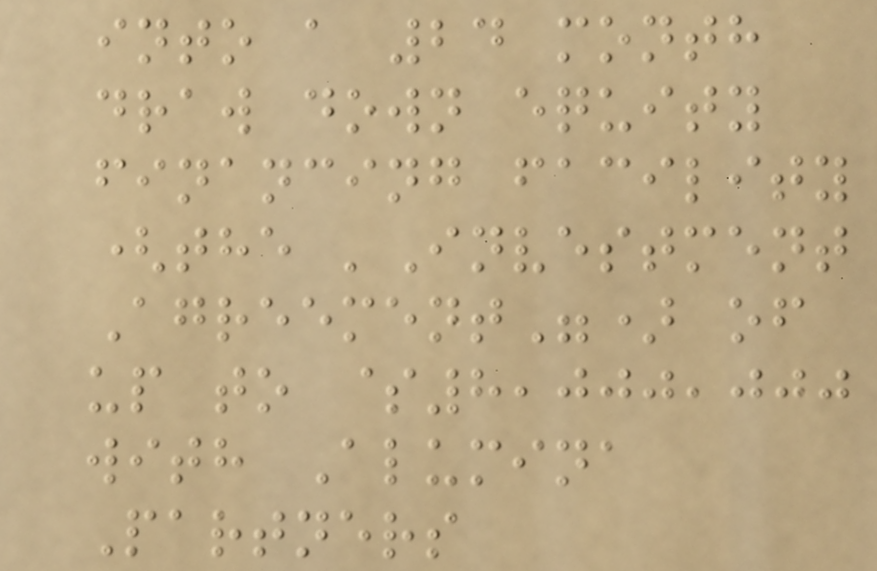into a 24 month
draw down equity
financing facility
(the 'Investment
Agreement") of
up to $8,000,000
with Alumina
Partners
